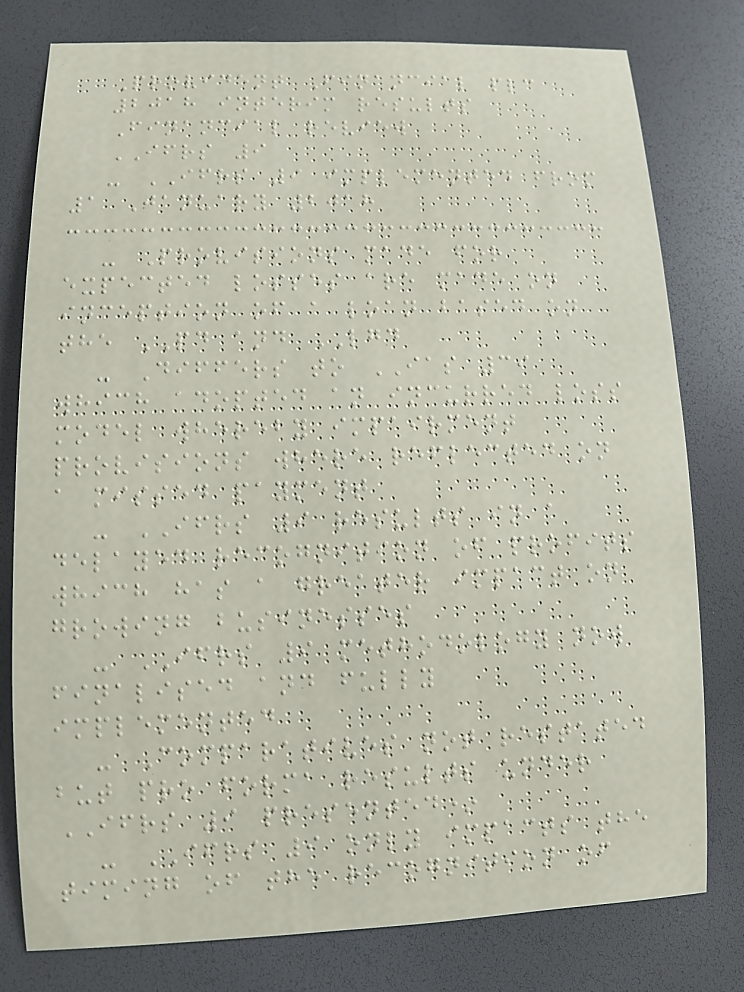Provident Financial plc
2018 interim results
Financial review
IFRS 9
- IFRS 9 implemented from
1 January 2018
- Provisions made for
expected losses are made on
inception of a loan based on
the PD and LGD
- Differs to IAS 39
which adopted an incurred loss
model whereby impairment
provisions where reflected on
a missed payment
- IFRS 9 results in a
delayed recognition of profits
which has a greater impact on
growing businesses
- IFRS 9 methodology now
finalised and fully
implemented
- Comparatives not restated
but pro forma results under
IFRS 9 presented*
- IFRS 9 only impacts the
timing of the recognition of
